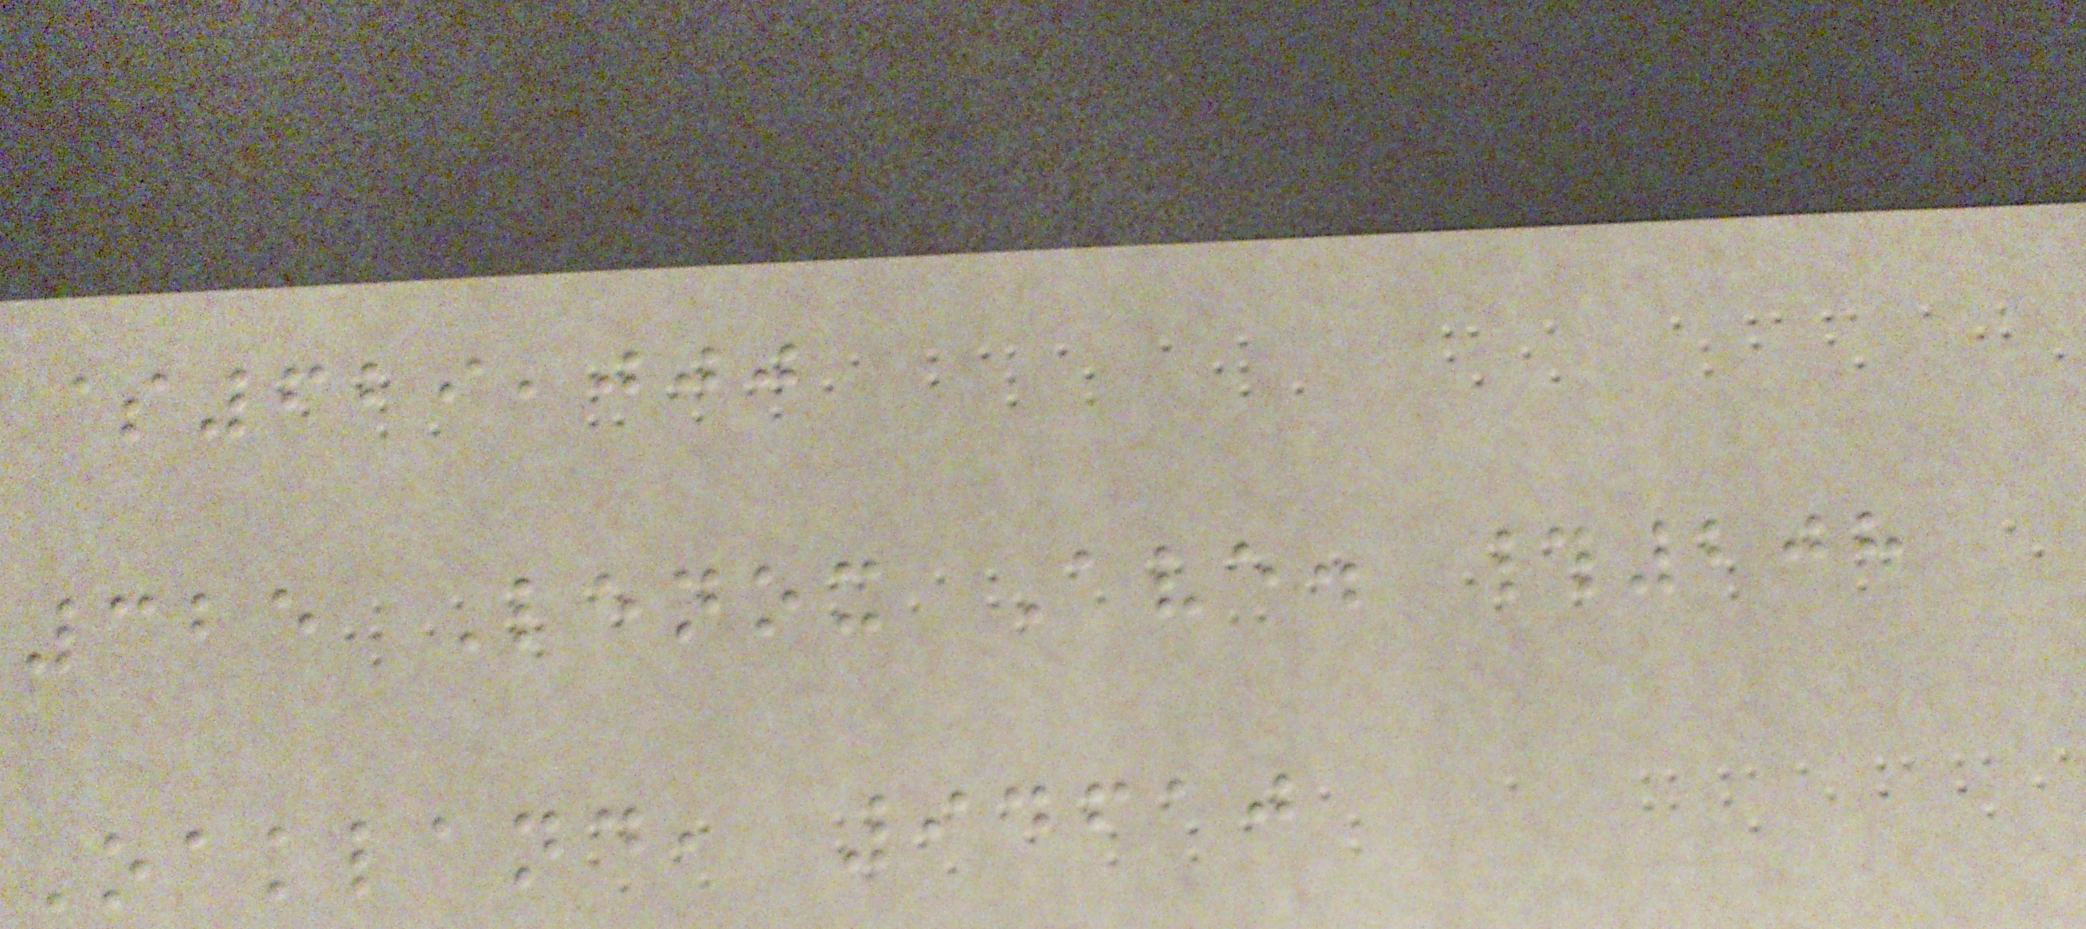$629,000
325 Lenox Ave. #208
Oakland, 94610
